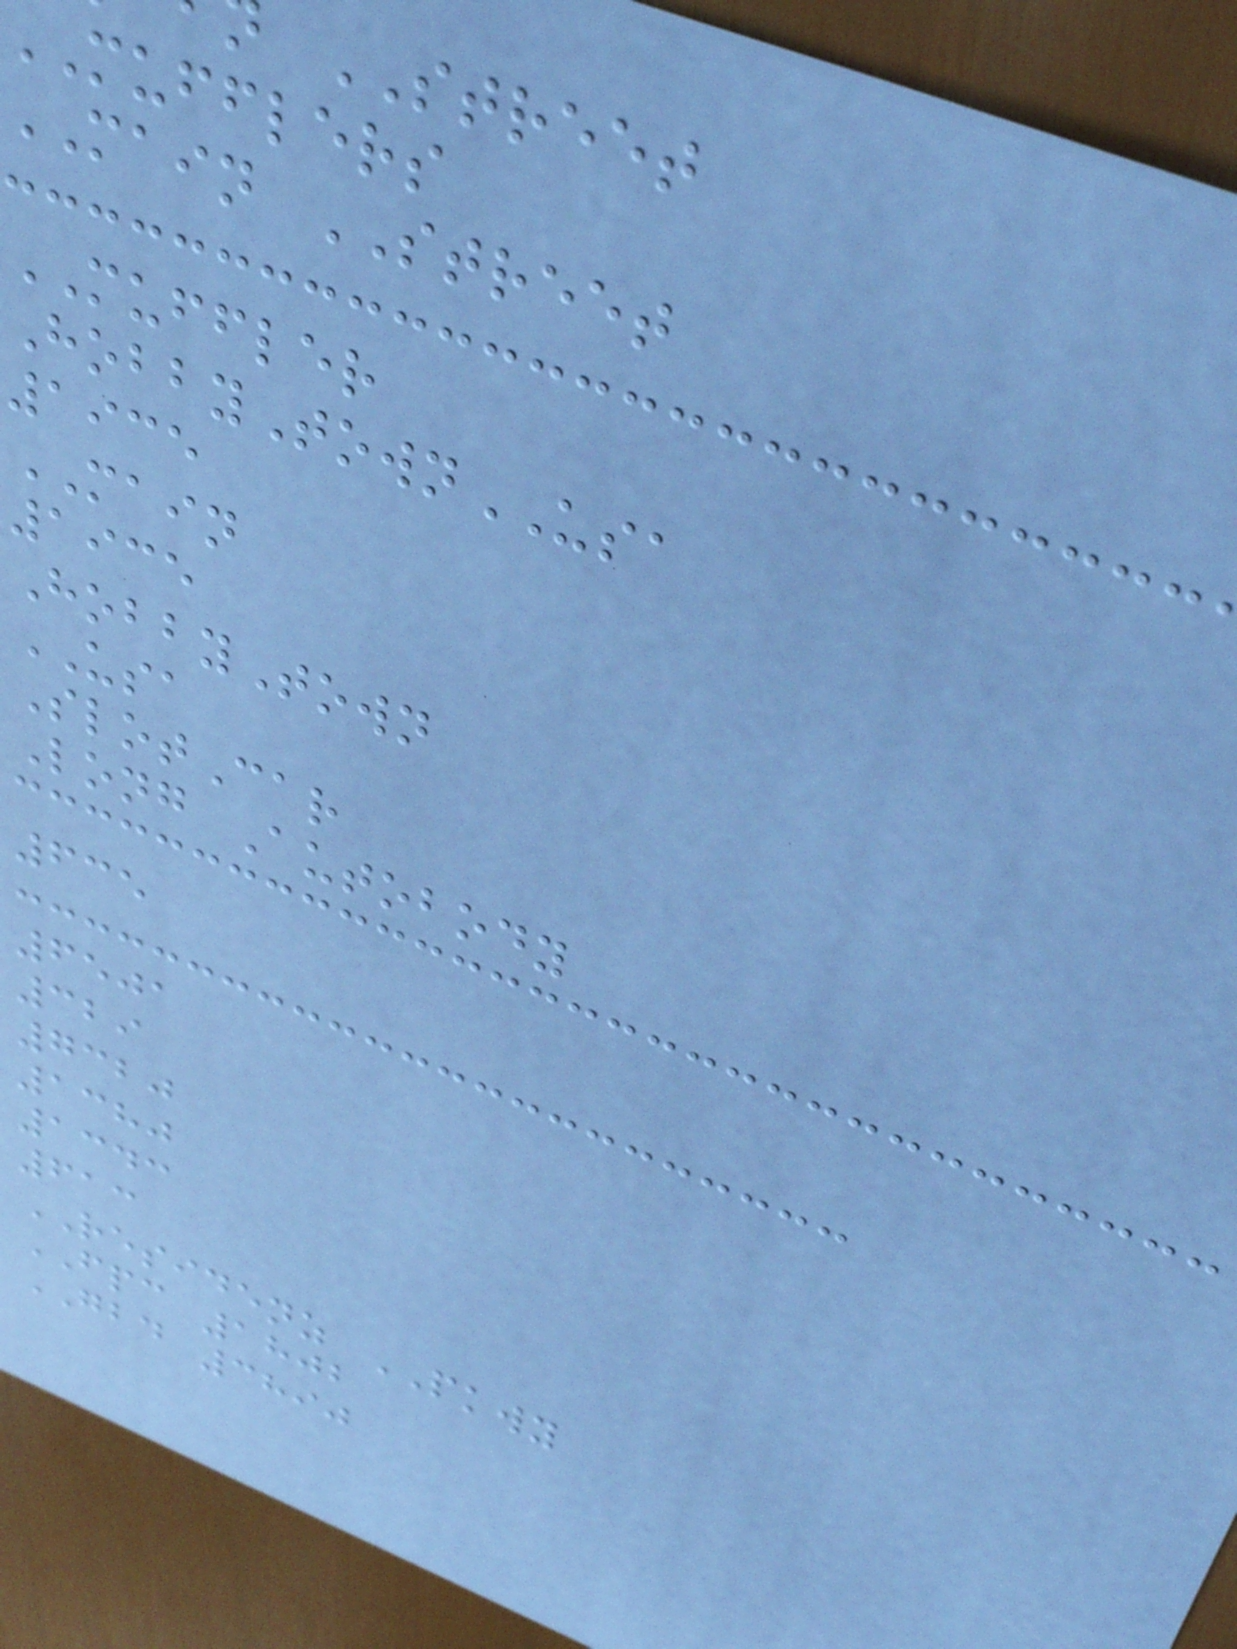STREET
mufflers
MAIN STREET
MUFFLER
HobbyTownUSA
1935
MAIN
1935
HobbyTown
USA
SlotCar
Long Autobody
635
6501
329
7320
1380
1343
613
RESIDENZ PKWY
FPC 1802
GBD 3890
